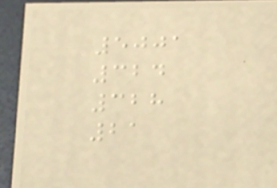5001
324
328
21
